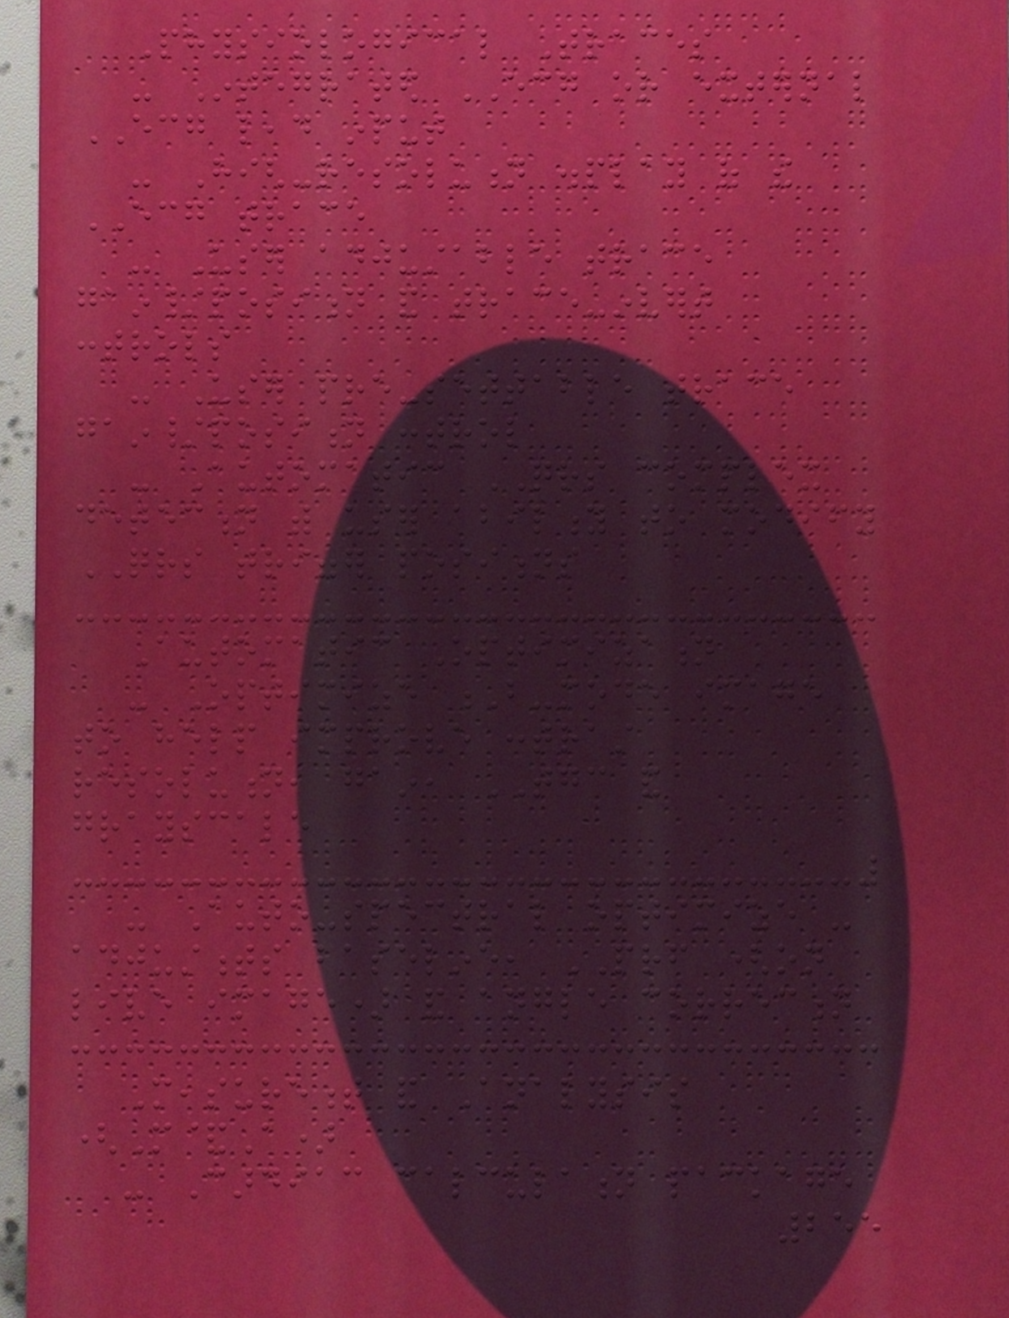Physiological Traces
- Integrated ECG or external
ECG lead input
- High-resolution display of the
ECG trace
- User adjustable trace
gain/position and trace-invert
controls
- User pre-settable trace
gain/position control
- Automatic QRS complex
detection with user ability to modify
QRS trigger positions
Automatic Optimization
- Optimize B-mode image
to help improve contrast
resolution, gain, TGC and
grayscale
- Auto-spectral optimize -
adjustments baseline, PRF (on
live image) and angle correction
Measurement and Analysis
(M&A)
- Cardiac calculation package
255
